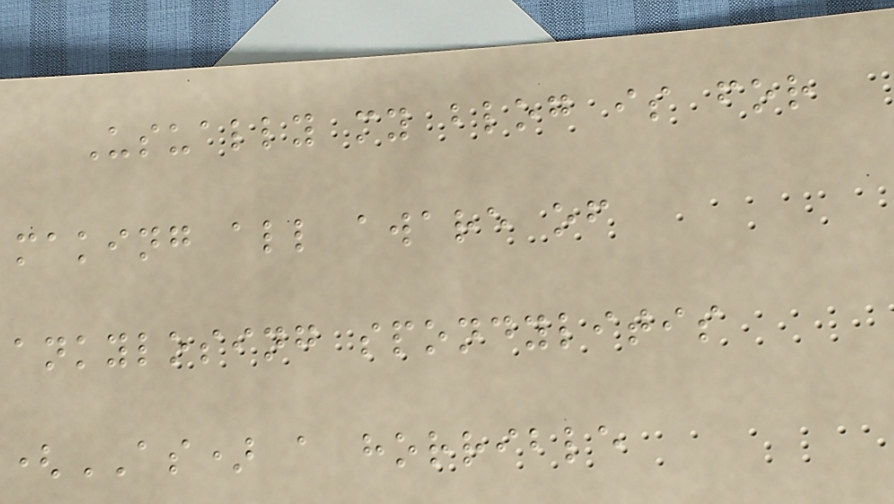Usually my blog is for
making all aware of
ankylosing spondylitis
(AS) a horrible
